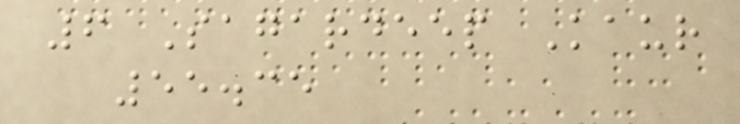6 Sagardeep Kaur
55.35
